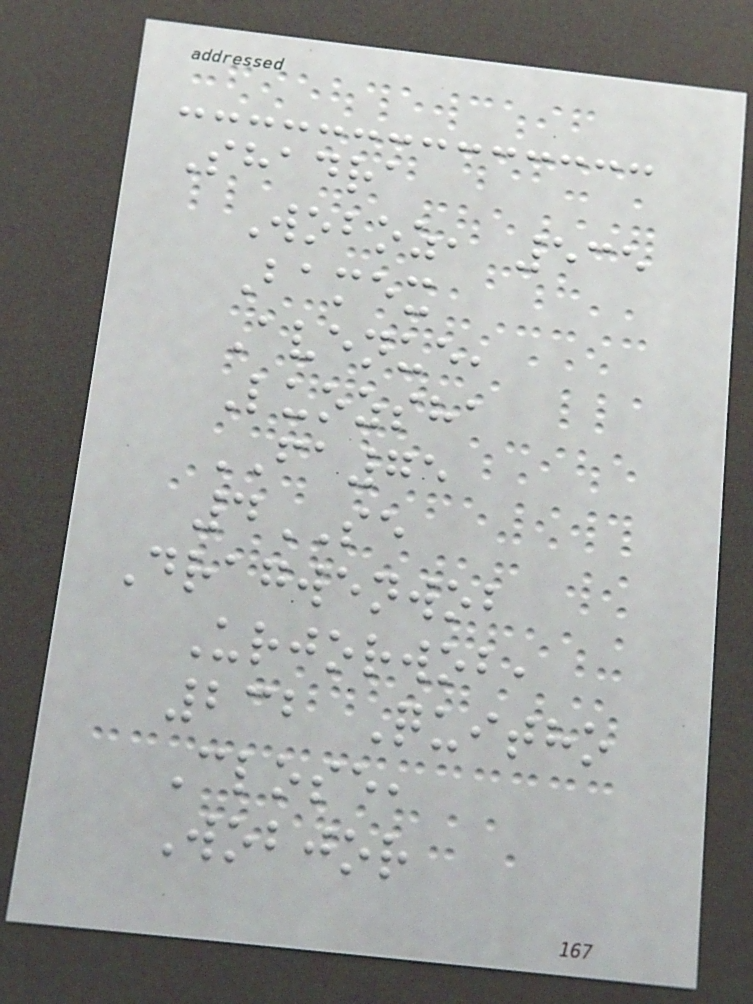Shadra
Woboz, 535
Bamex
Avenue,
Luozsha
FA75
4SE
Dragwenwob
Urjorwob,
232 Quitho
Close,
Wobjor
